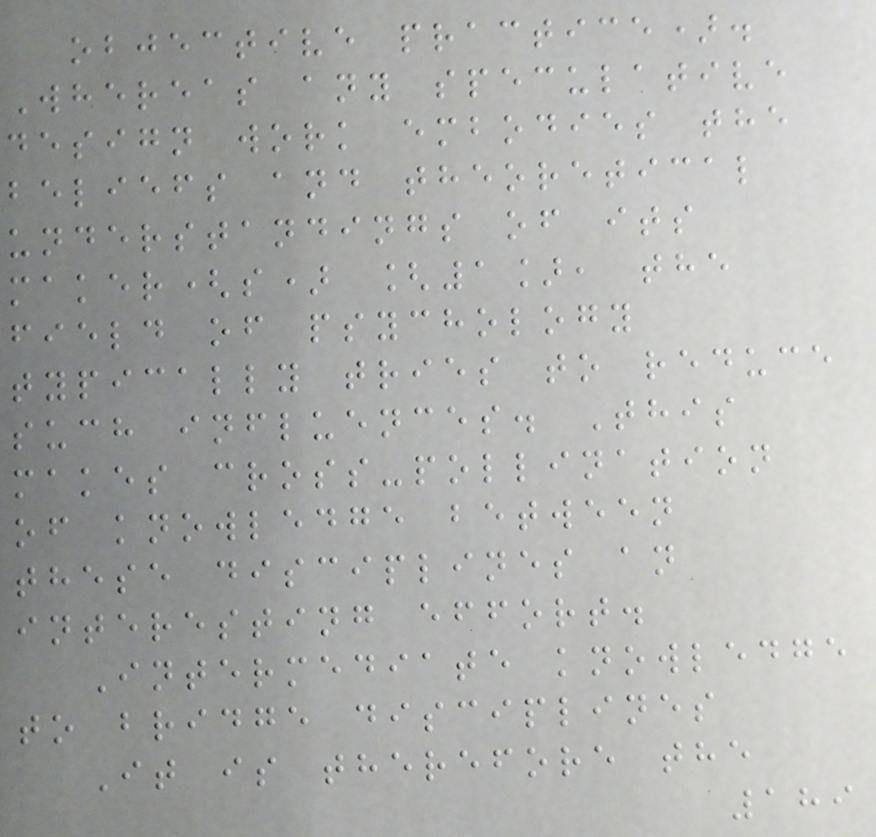objective practice).
Whereas any speculative
design work embodies the
beliefs and theoretical
understandings of its
maker(s) [1], the
field of psychology
typically tries to reduce
such influences. This
makes cross-pollination
of knowledge between
these disciplines an
interesting effort.
Intermediate knowledge
to bridge disciplines
It is therefore the
189
